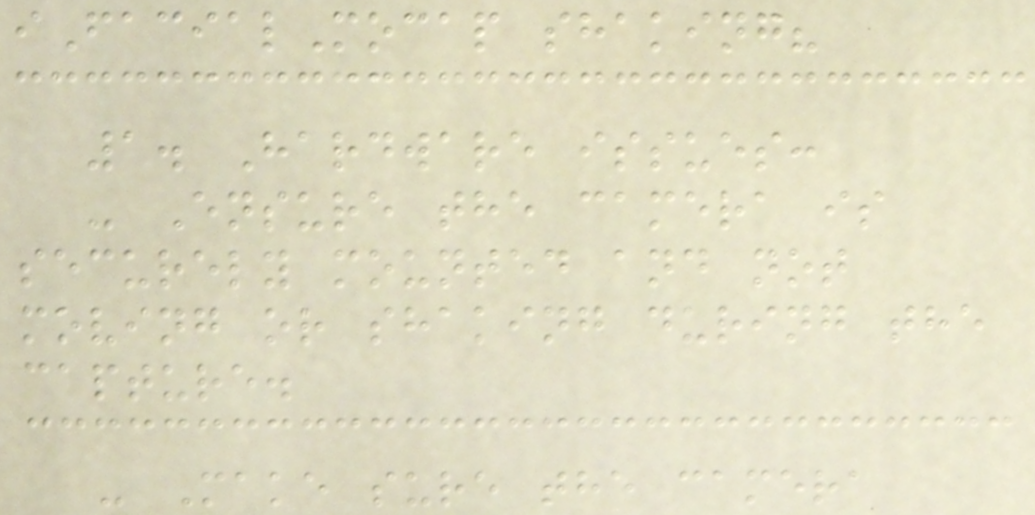iFacialMocap shaking?
1. Hardware issues:
- Ensure the camera is
securely mounted and not
moving or shaking during the
capture.
- Make sure the camera
